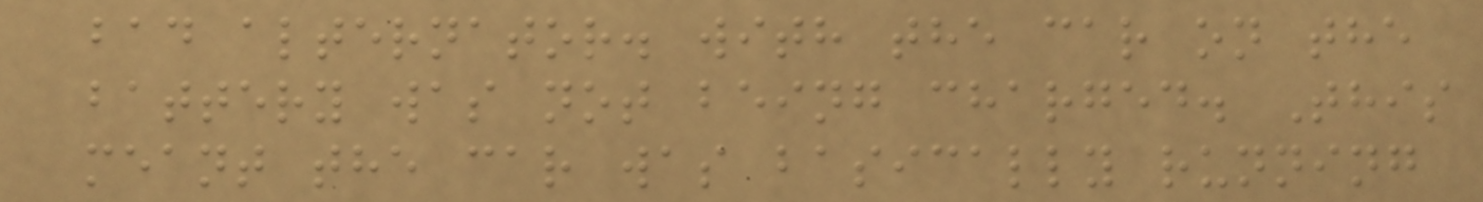bad alternator. with the car on the
battery was not being charged. This
meant the car was basically running
